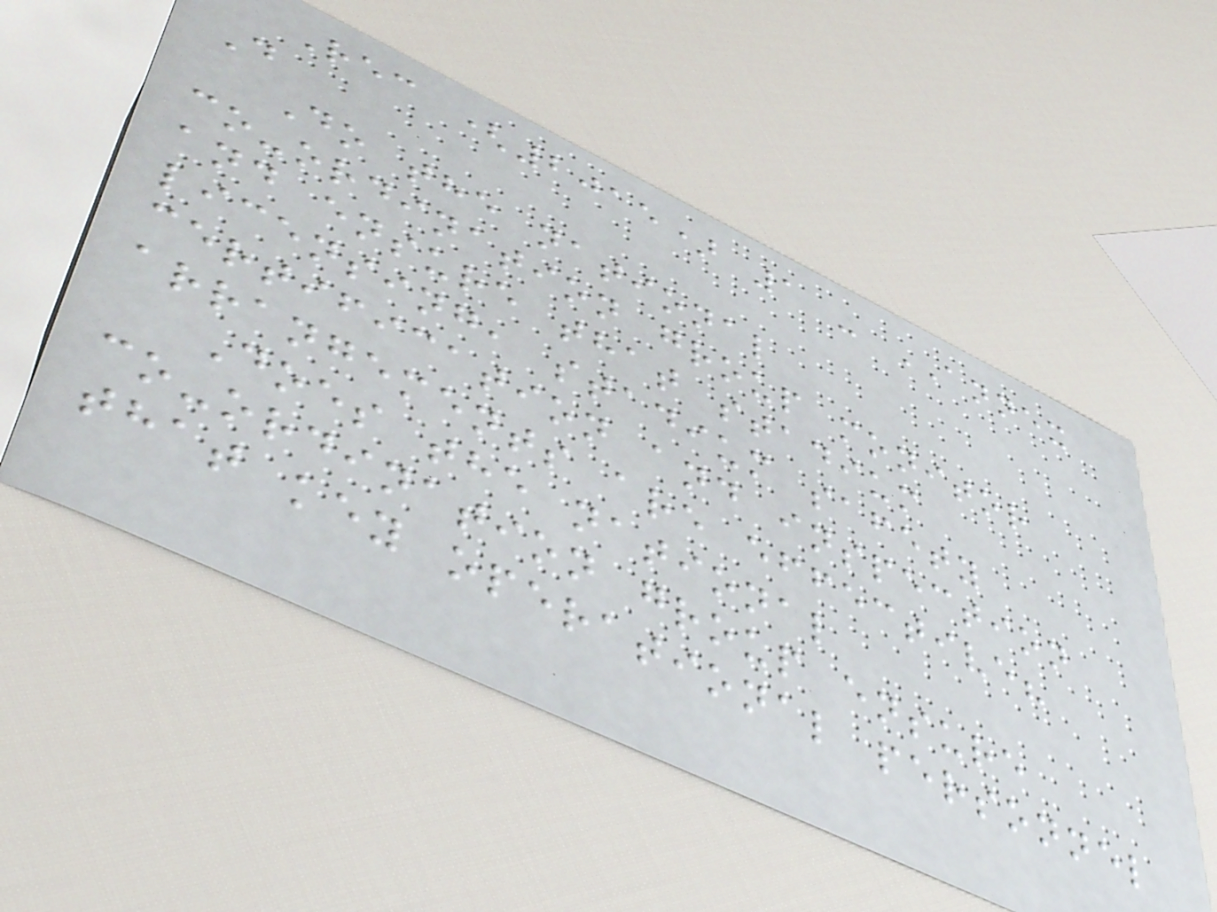Rec (2015) 1 - ANNEX
D
Do the national
co-ordination group monitor
and ensure that stadium
licensing, stadium safety
certification and inspection
arrangements are effective?
Does the national
co-ordination group ensure
that key operational personnel
